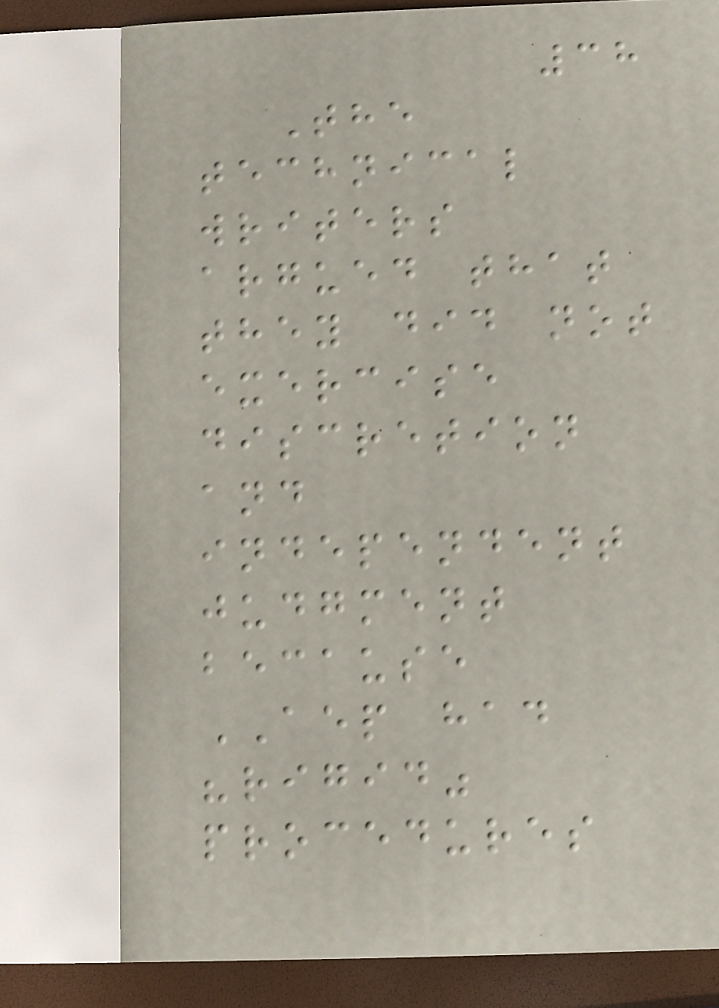38
The
technical
writers
argued that
they did not
exercise
discretion
and
independent
judgment
because
AEP had
"rigid"
procedures
